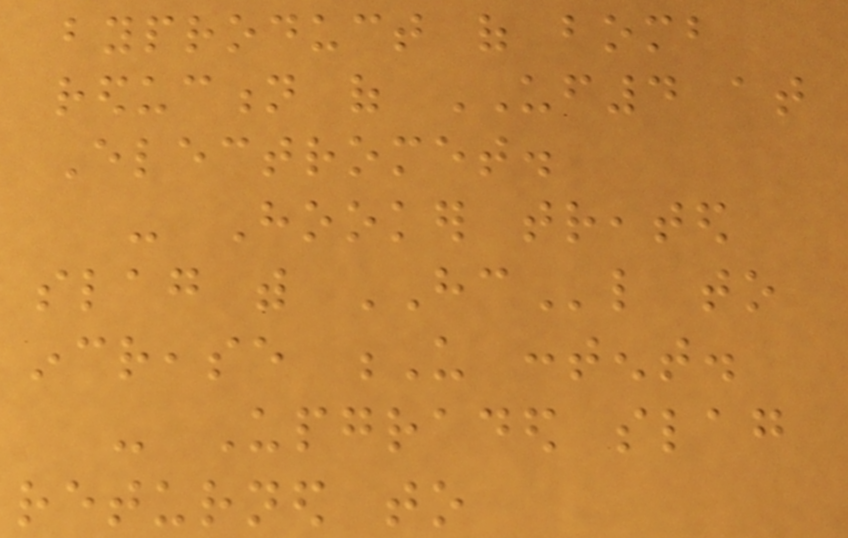byproduct of bomb
reduction of UF4 at
Electromet.
- Hooker treated
slag with HCl to
increase U content.
- Upgraded slag
returned to
